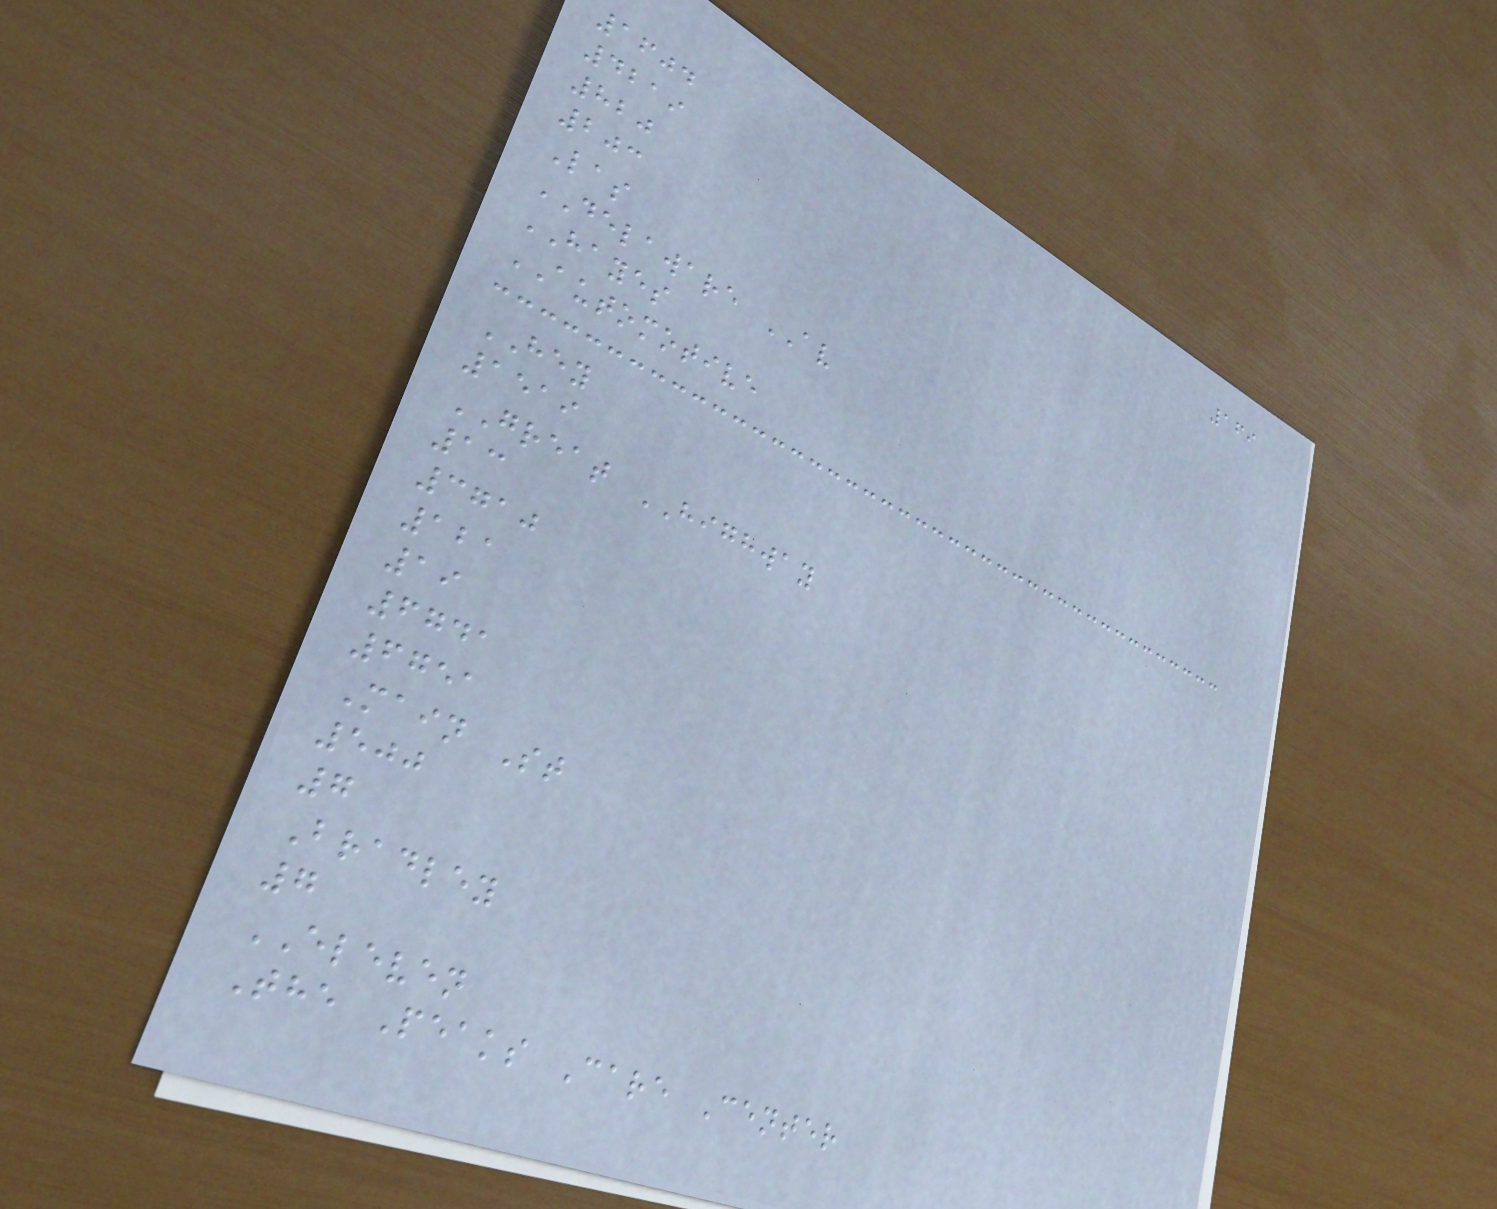169
1604
4219
820
203
Las
DELAWARE AV
HAYES
AUTOMOTIVE
HEY
1519
GREAT HIGHWAY
13
3710
121
19
6741
6751
Main St
500
7
Bradley
7
ELEVEN
The Peaks Care Center
